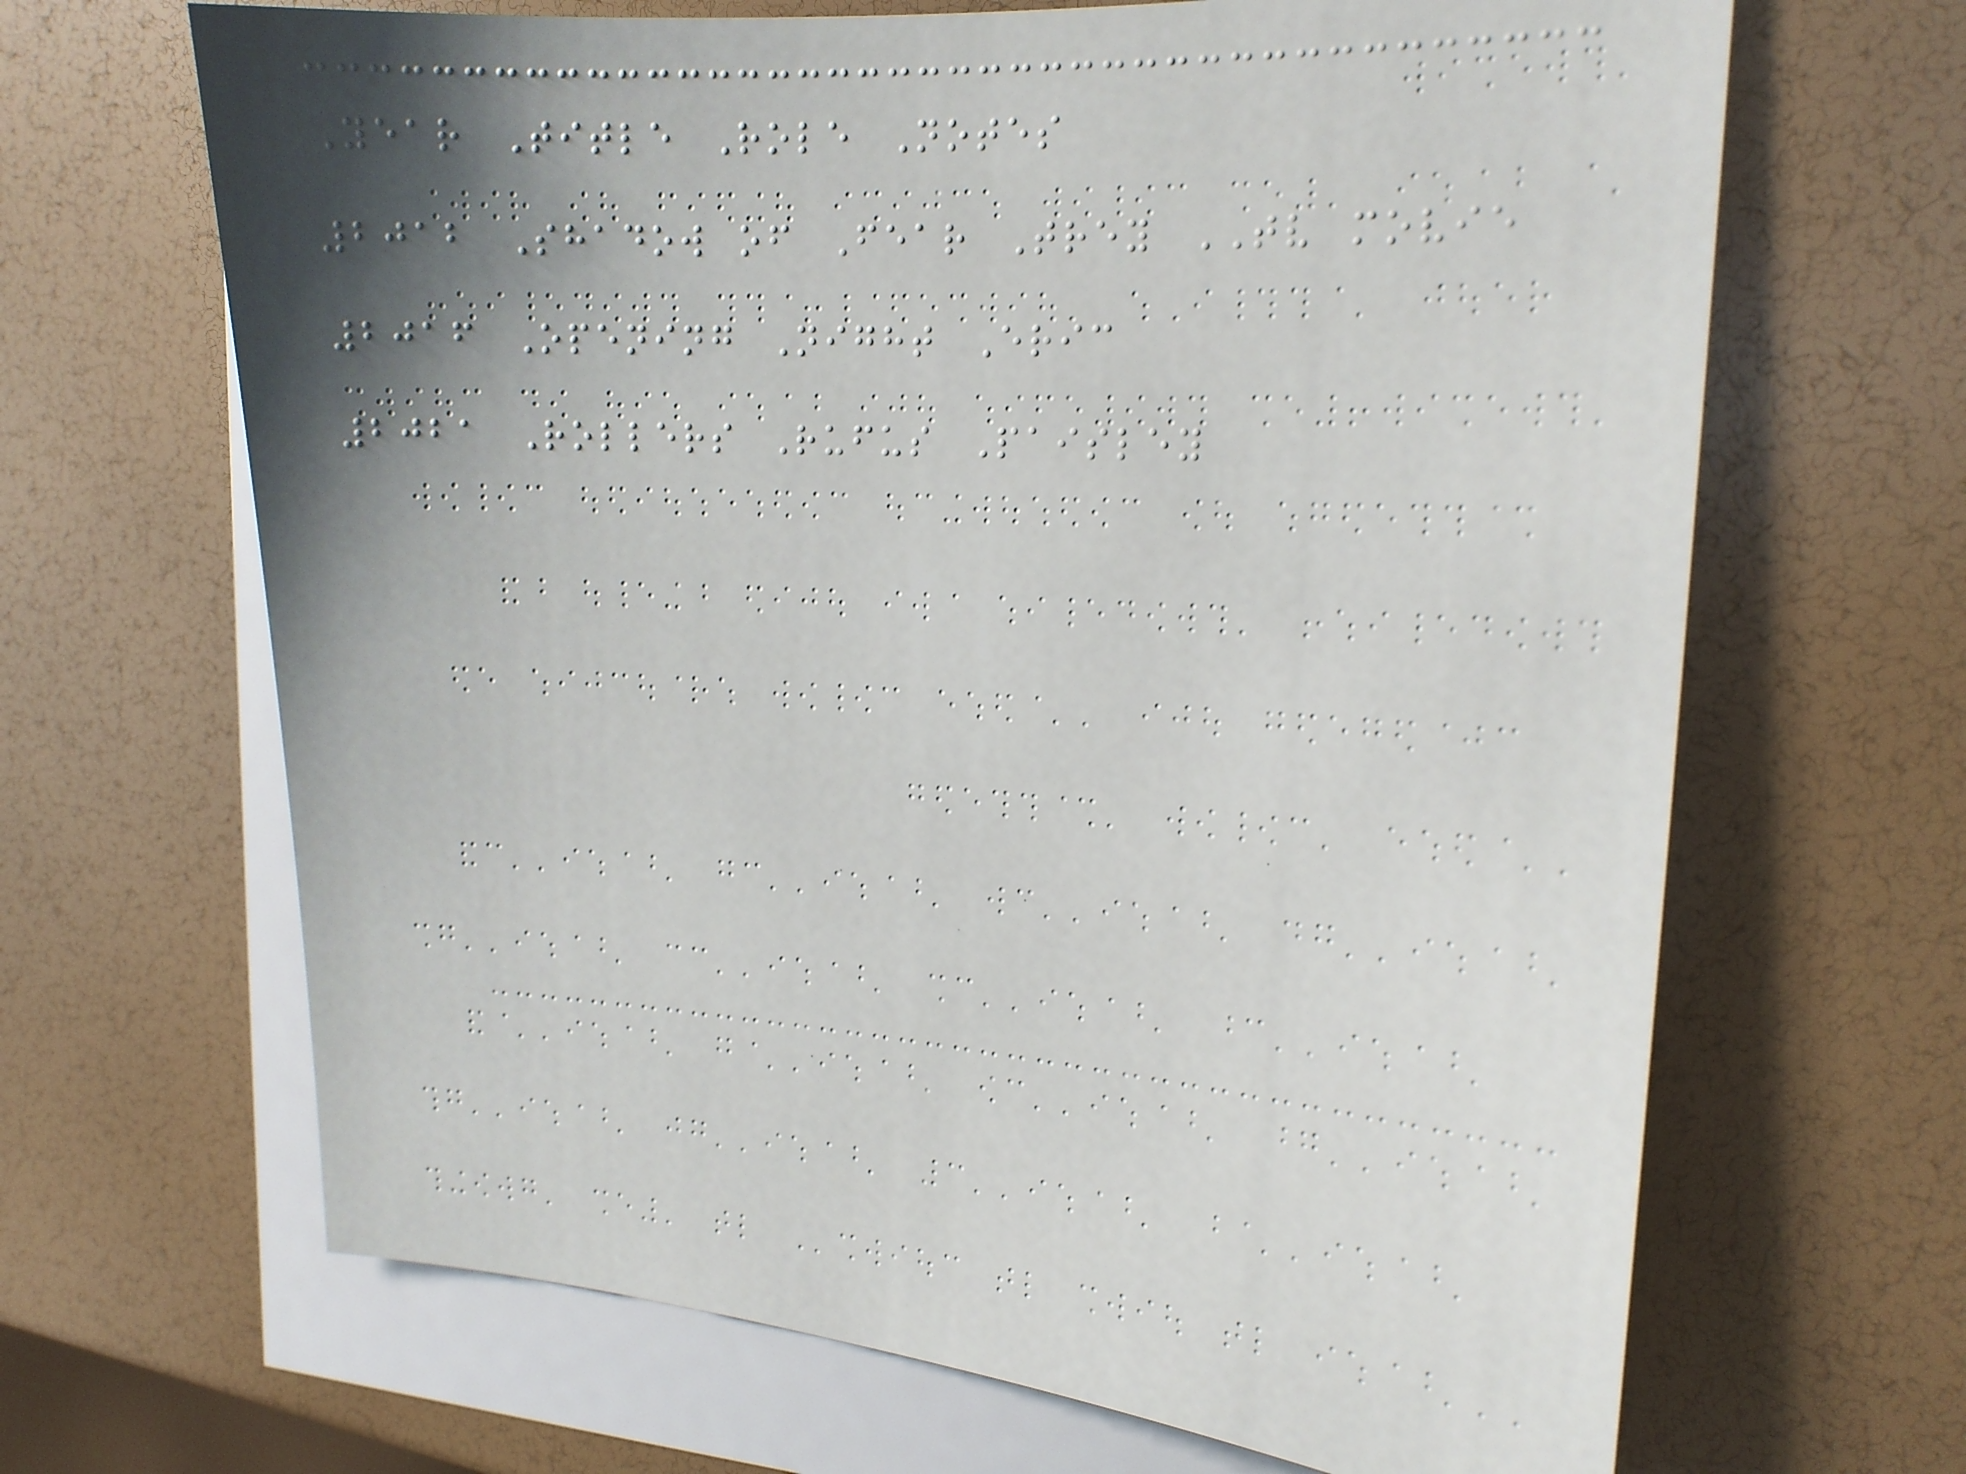Year Title Role Notes
2012 Shadow of Fear Trey TV movie
2016 Opening Night Eric
2021 Rollers Rufus Paisley
